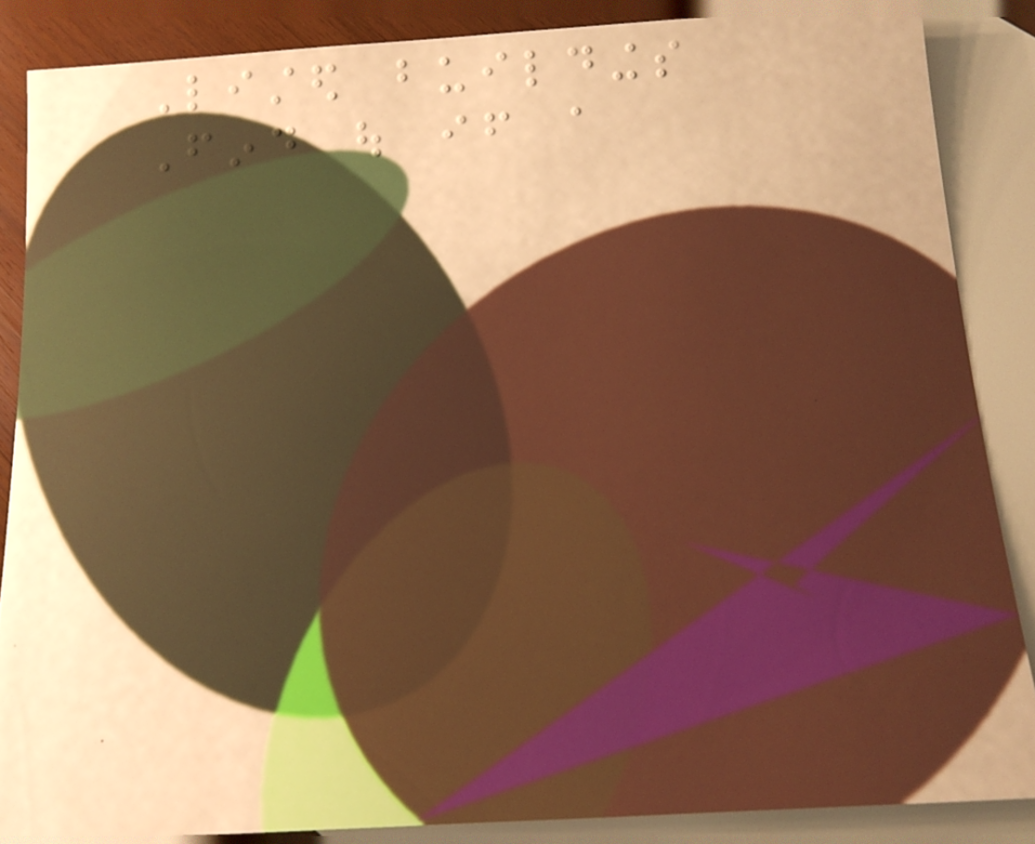Listed buildings
Find out if a
